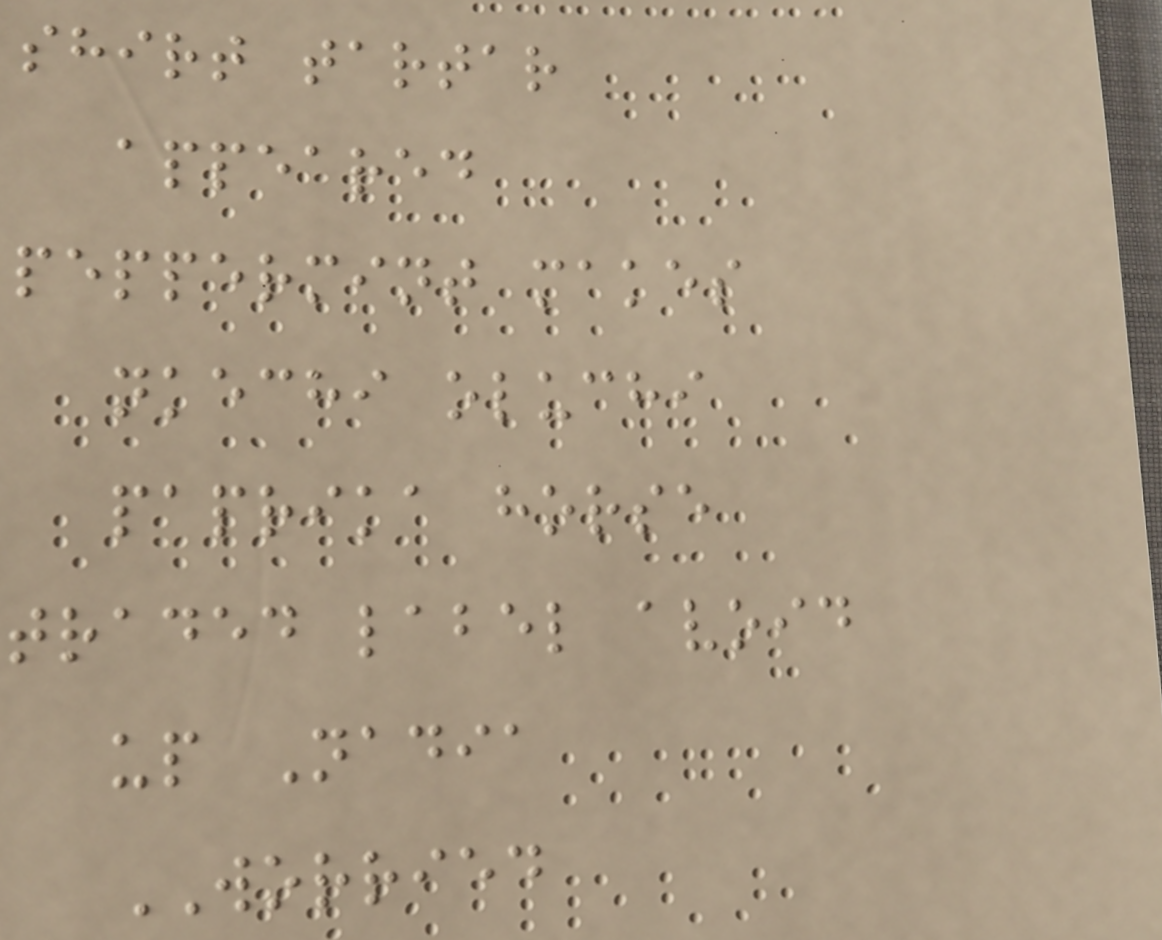shirt tartar
appeared
peppermint makes
nkechi oluchi
paprika horse
traded label avoid
up Nadia
WORRIED
